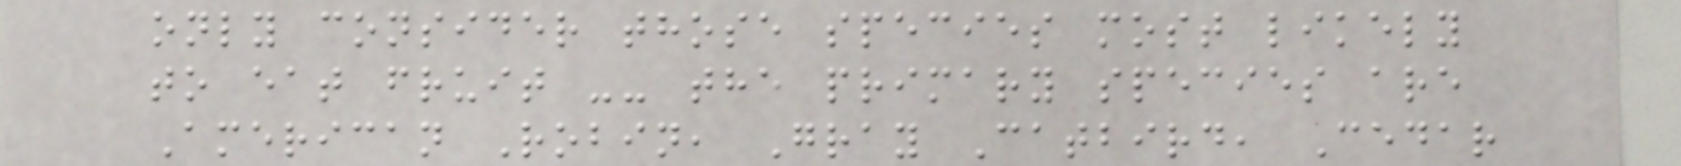only consider those species most likely
to eat fruit -- the primary species are
American Robin, Gray Catbird, Cedar
